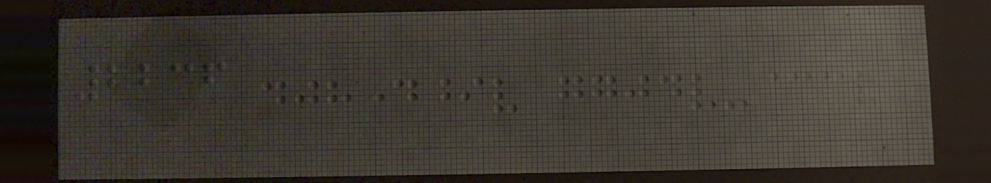2236
